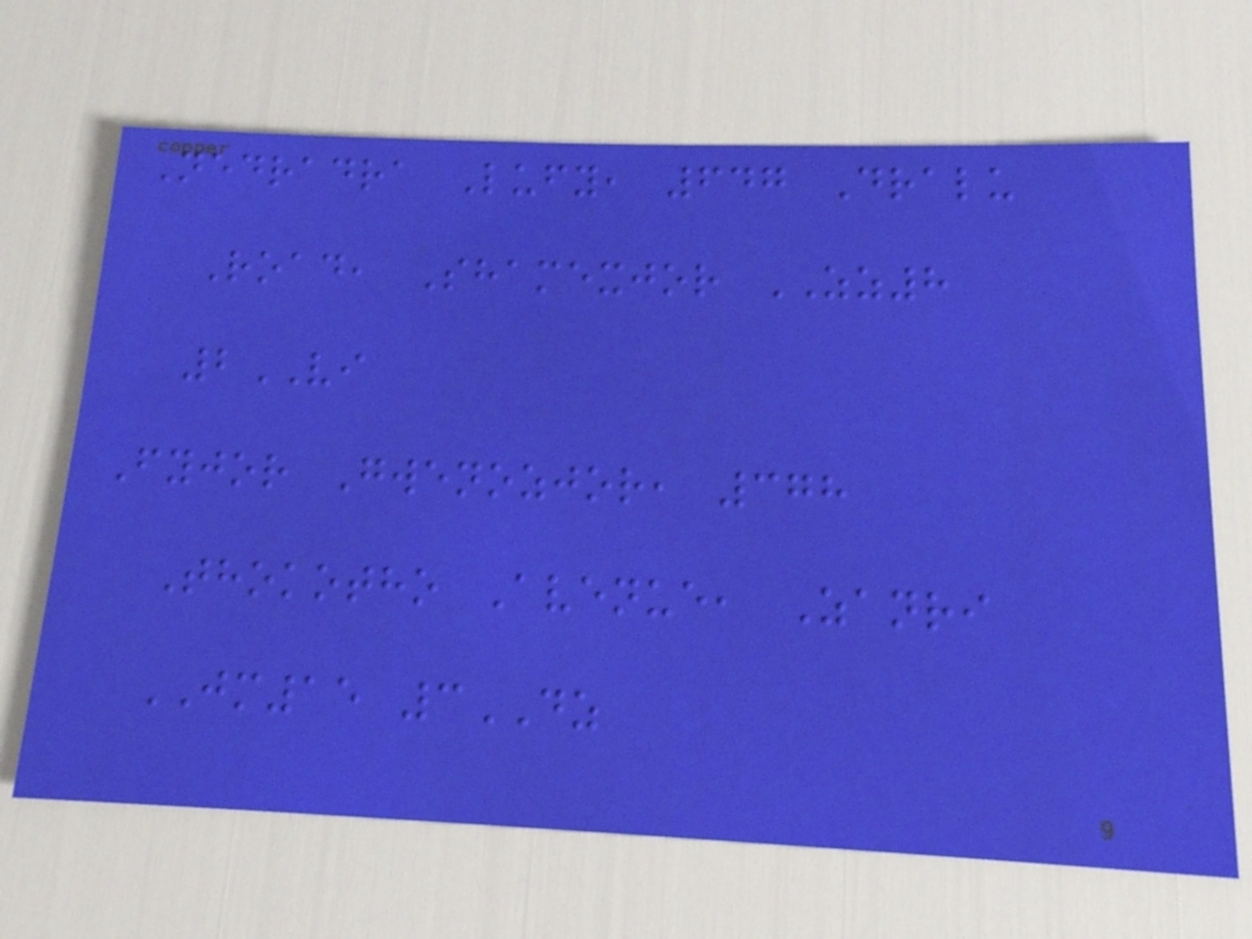Nedradra Lufy, 647 Dralu
Road, Shamexjor ZZ8
2VI
Fyjor Gwenozjor, 378
Thokotho Avenue, Zanri
JM15 3DZ
